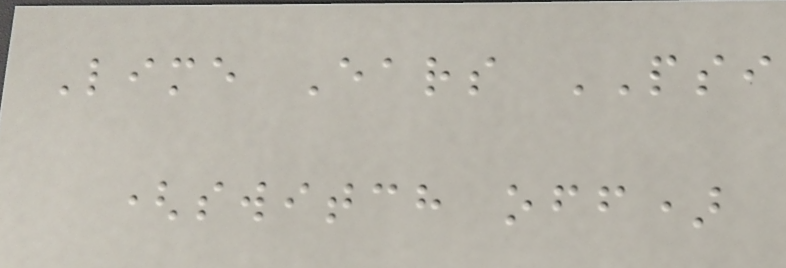Lime Ears PSI
(switch off)
